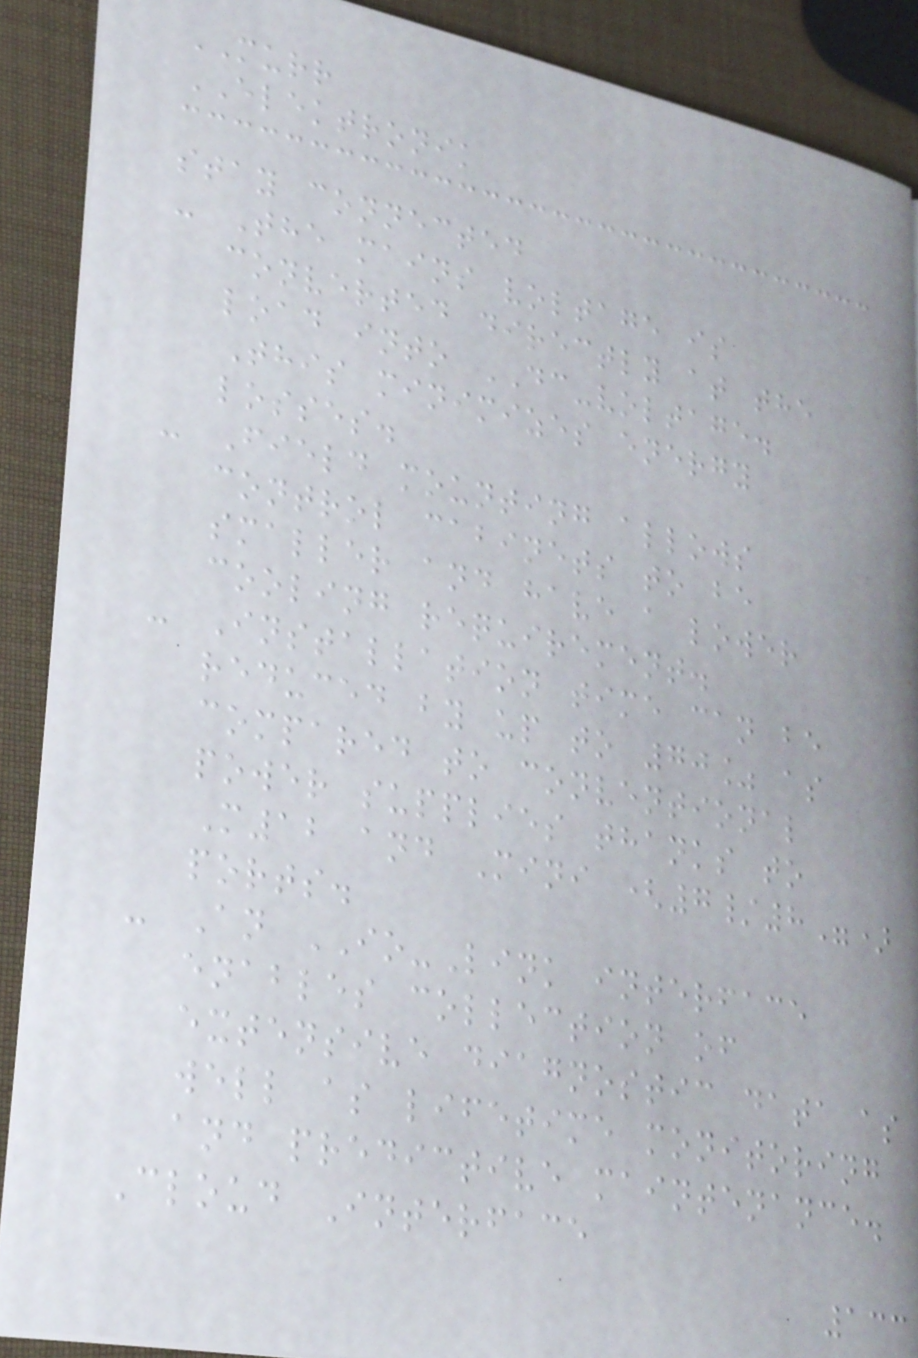MURR
ELEKTRONIK
stay connected
- The mains voltage is
converted directly at the
load into DC-voltage.
This minimizes energy
losses.
- Field mounting allows
control cabinets to be
smaller and have a lower
cooling requirement.
- Installation time can be
reduced by up to 70% as
compared to conventional
power supplies thanks to
M12 and Mini (7/8")
ports.
- An IO-Link interface
enables collection of
extensive diagnostic data as
well as lifetime monitoring
and predictive maintenance.
Cloud Interface
133
